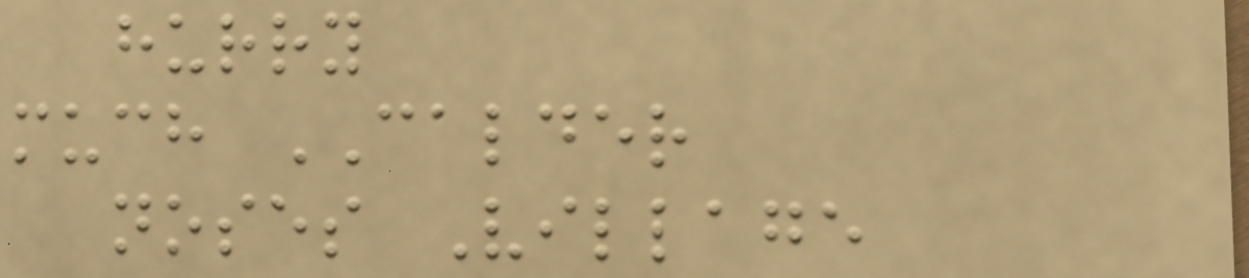hurry
much CALDER
noses Village
